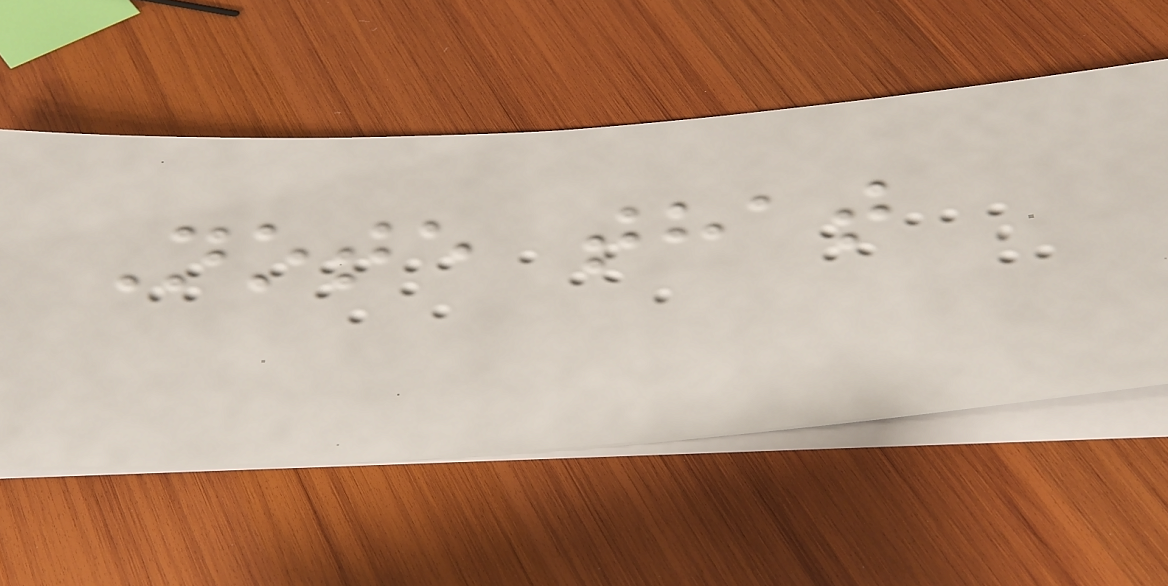Note that
